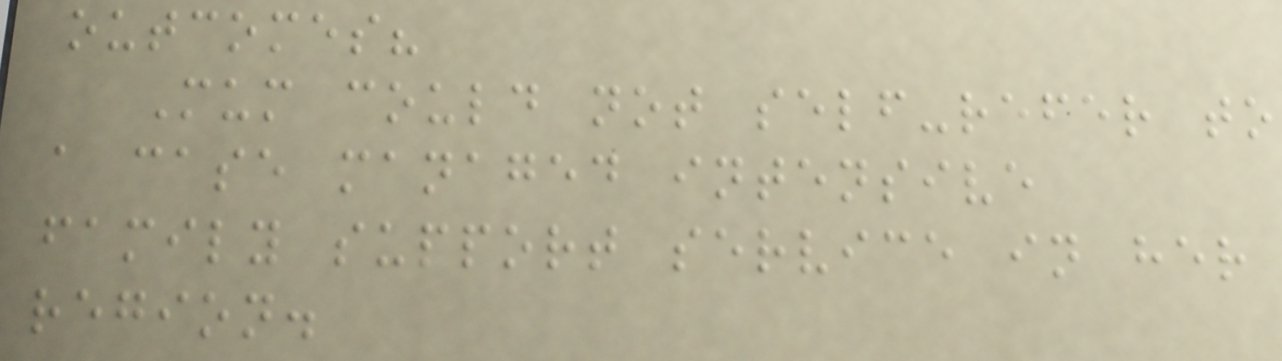outcomes?
Mum could not self-refer to
a case managed intensive
family support service in her
region.
